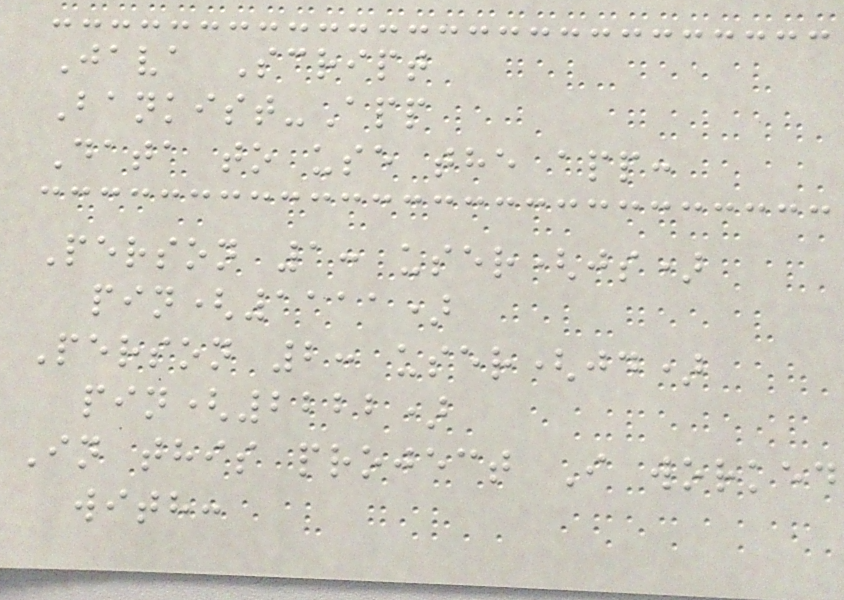Java Script
Bankist-App
Data to use the app:
Person 1: user(js)
pin(1111)
Person 2: user(jd)
pin(2222)
In this project I worked
with:
